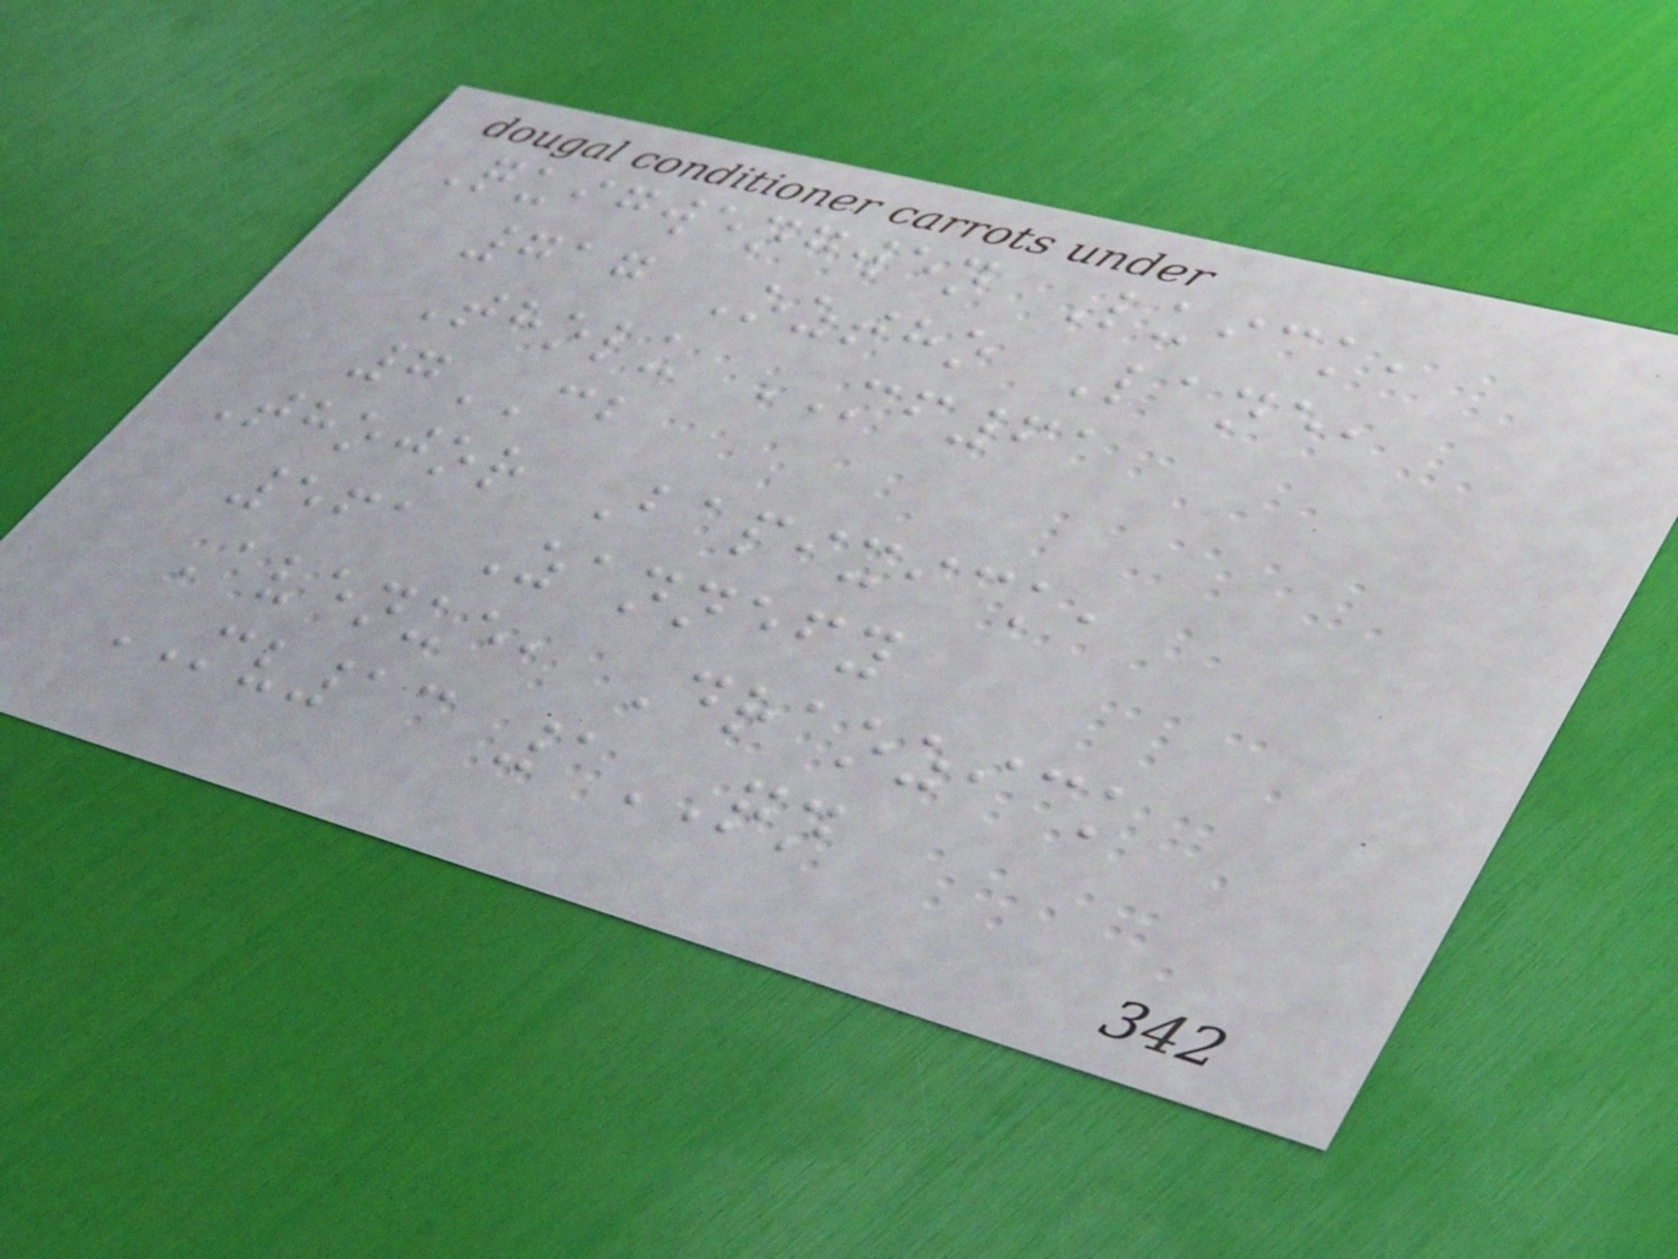Quigwengwen Luick,
717 Oztho Lane,
Tholu MF61
7CB
Thojor Bapixick,
561 Zannefy
Avenue, Draozick
MV13 1QN
